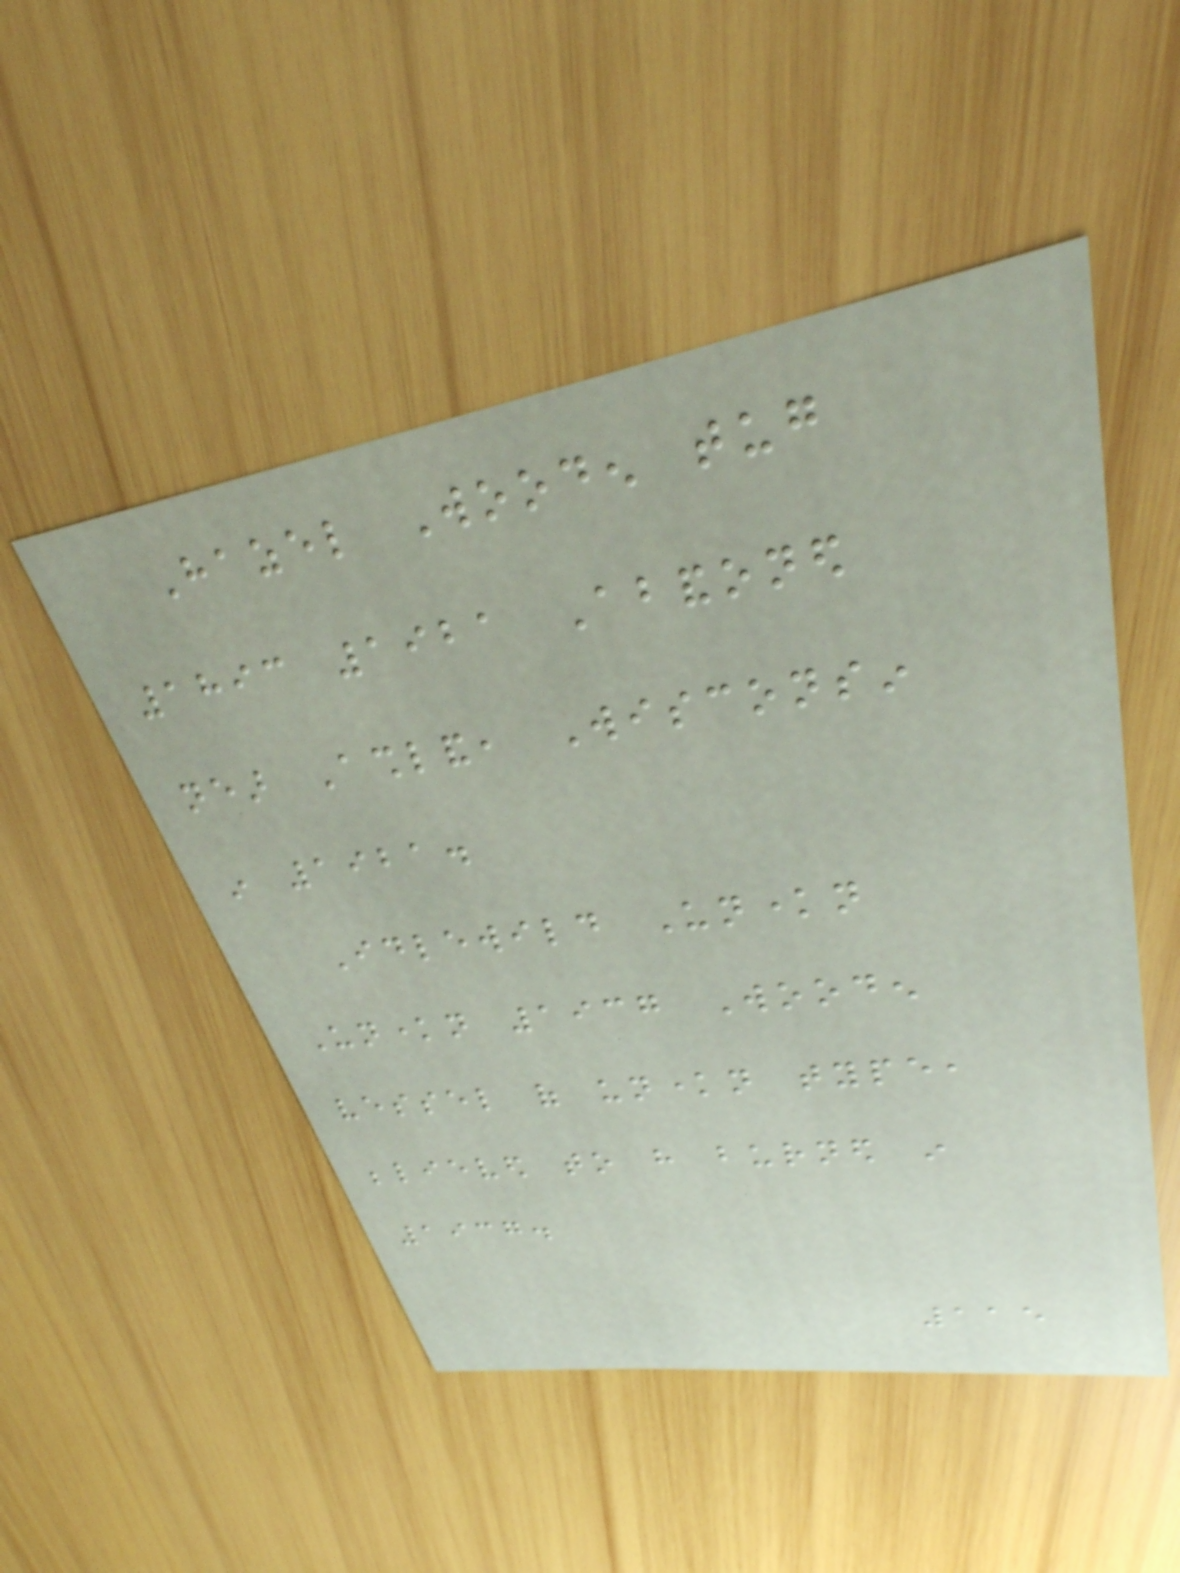Hazel Wooden tug
1893 1921 Abandoned
near Ashland, Wisconsin
in 1921.
Idlewild Unknown
Unknown 1937 Wooden
vessel of unknown type,
believed to have burned in
1937.
115
